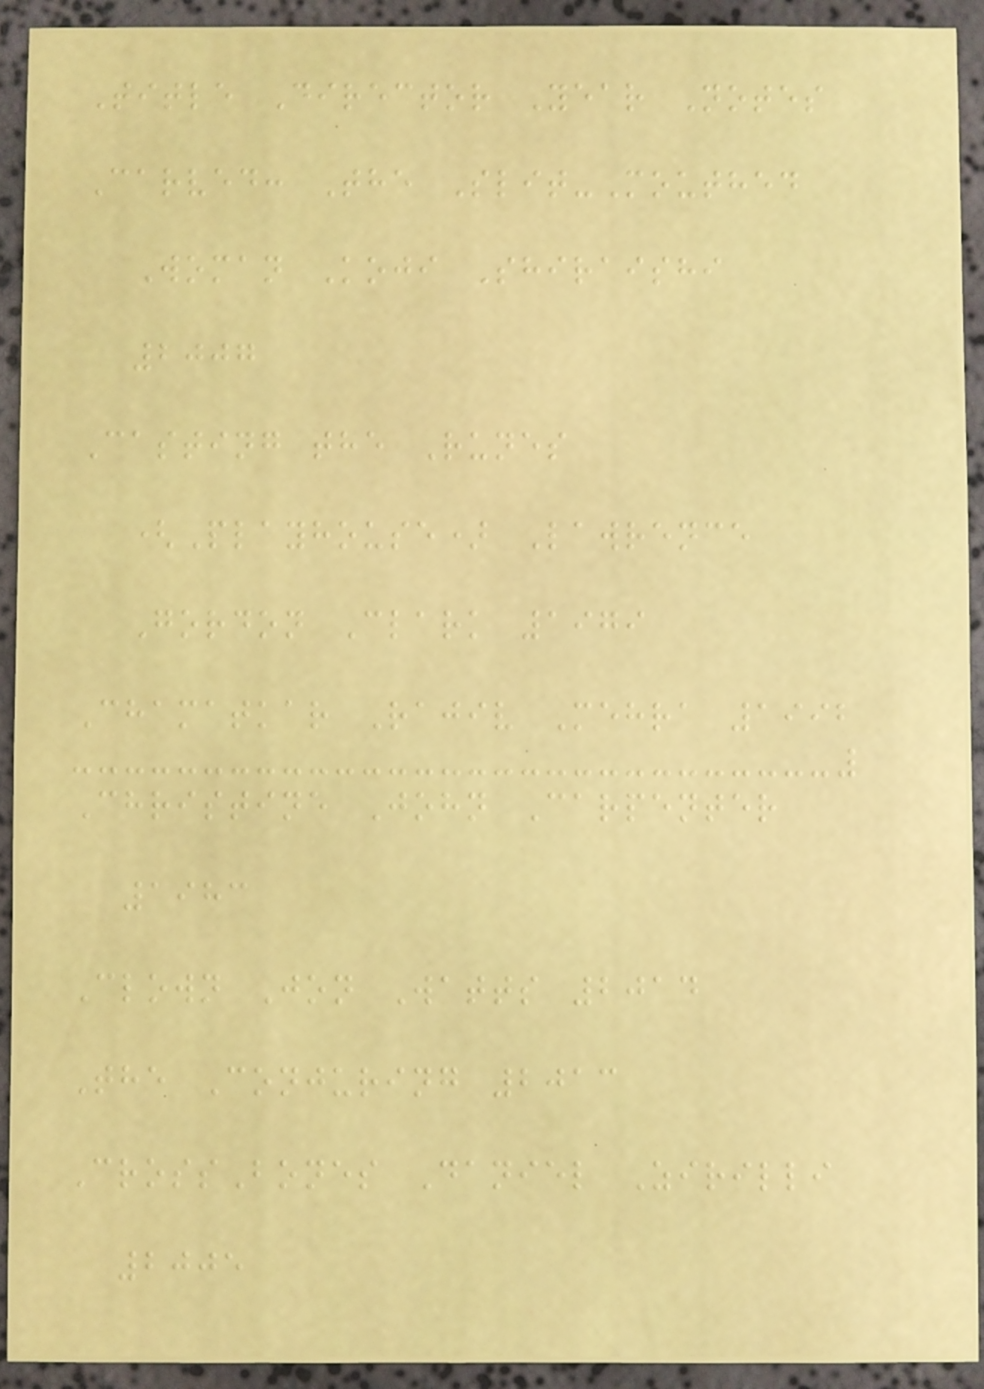Title Director Year Notes
Carved: The Slit-Mouthed
Woman Koji Shiraishi
2007
Casting the Runes
(Playhouse) Lawrence
Gordon Clark 1979
Chamatkar Rajiv Mehra 1992
Christine John Carpenter
1983
Clown Jon Watts 2014
The Conjuring 2013
CrossBones Daniel Zirilli
2005
